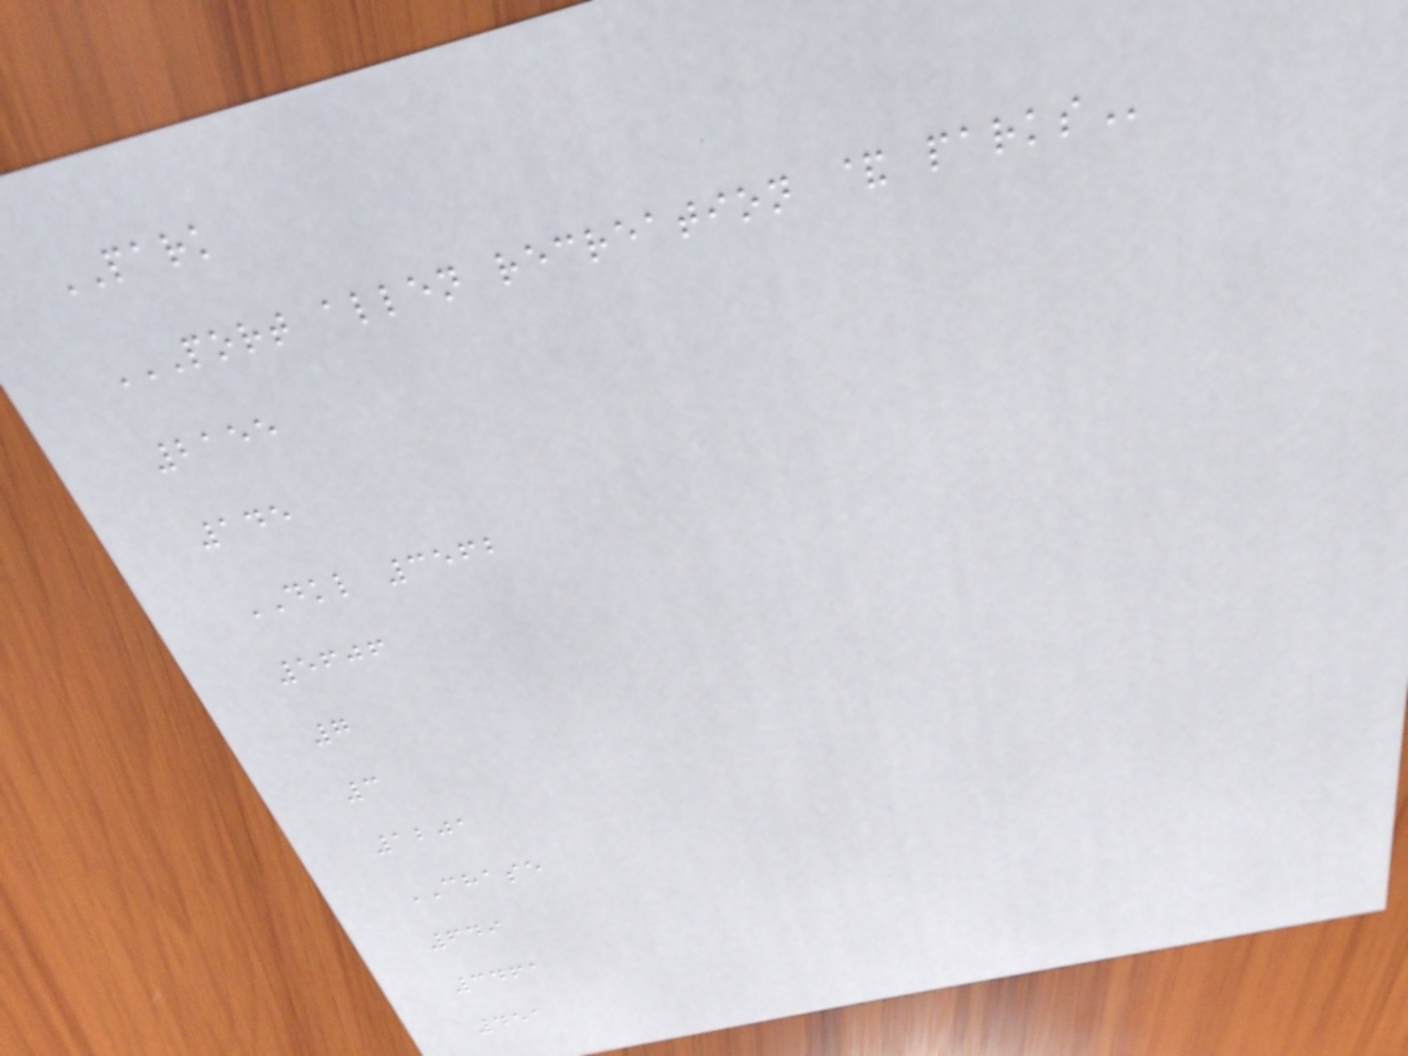PARK
PORT ALLEN RECREATION & PARKS
2155
145
DKL 3562
5606
7
3
1201
CHASE
649
3461
451
